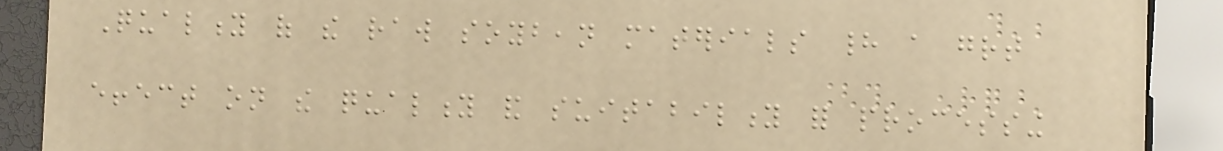Quality of the raw soybean materials had a great
effect on the quality and suitability for processing
